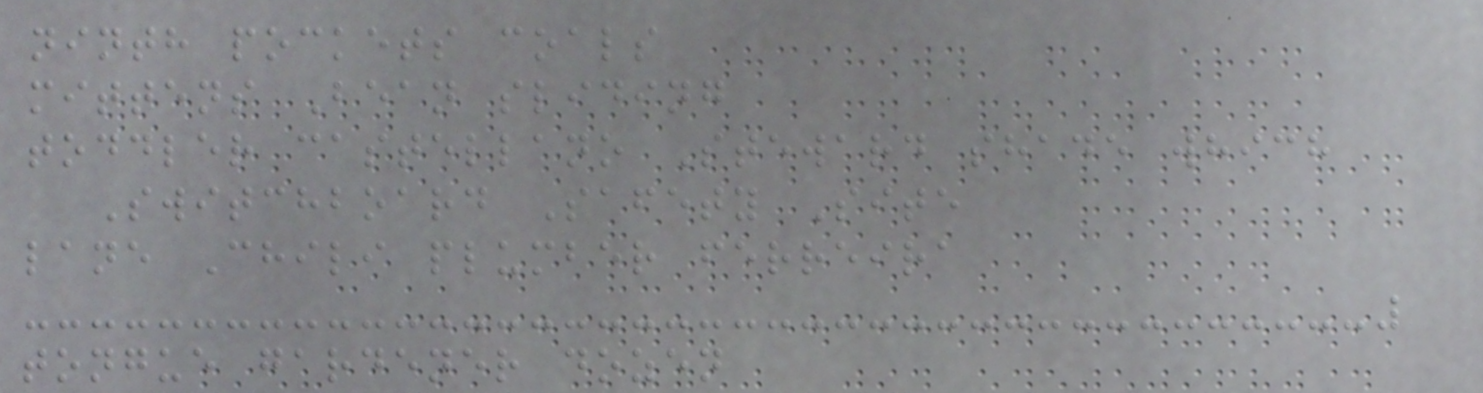ninth pockets coals
mittens Bean sliding
toddler castellano Steward shade which
Switchboard Safety Site
lane Chili plumber ferreira
tongue gardener dozen
